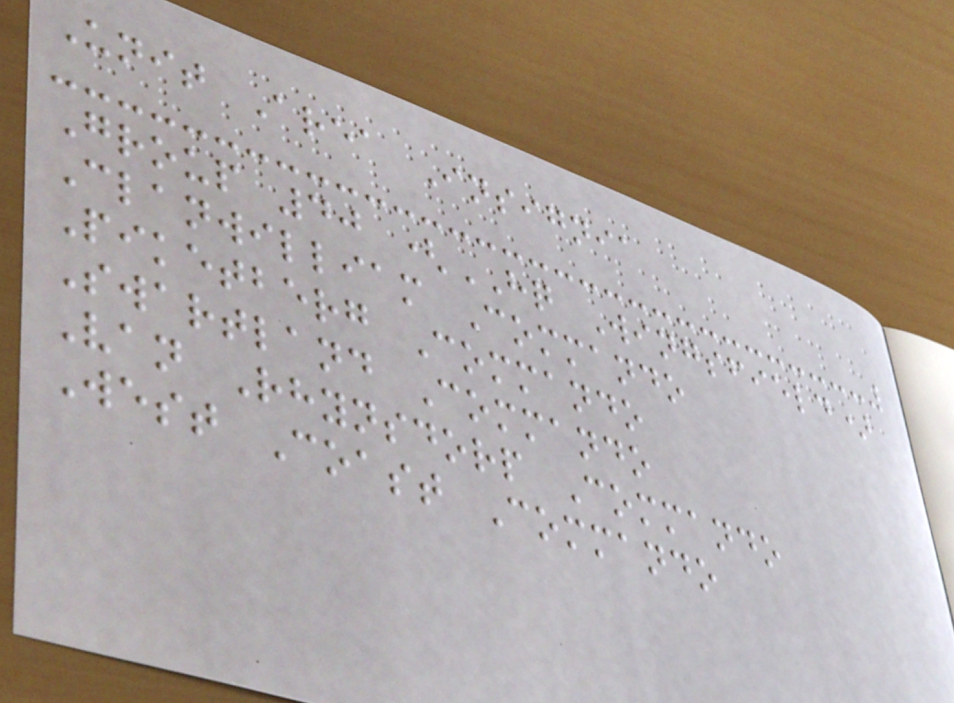Unit Area Insignia
Group 40 (HQ Wingsfield)
Clanwilliam Commando
Piketberg Commando
Swartland Commando
Van Rhynsdorp Commando
West Coast Commando
